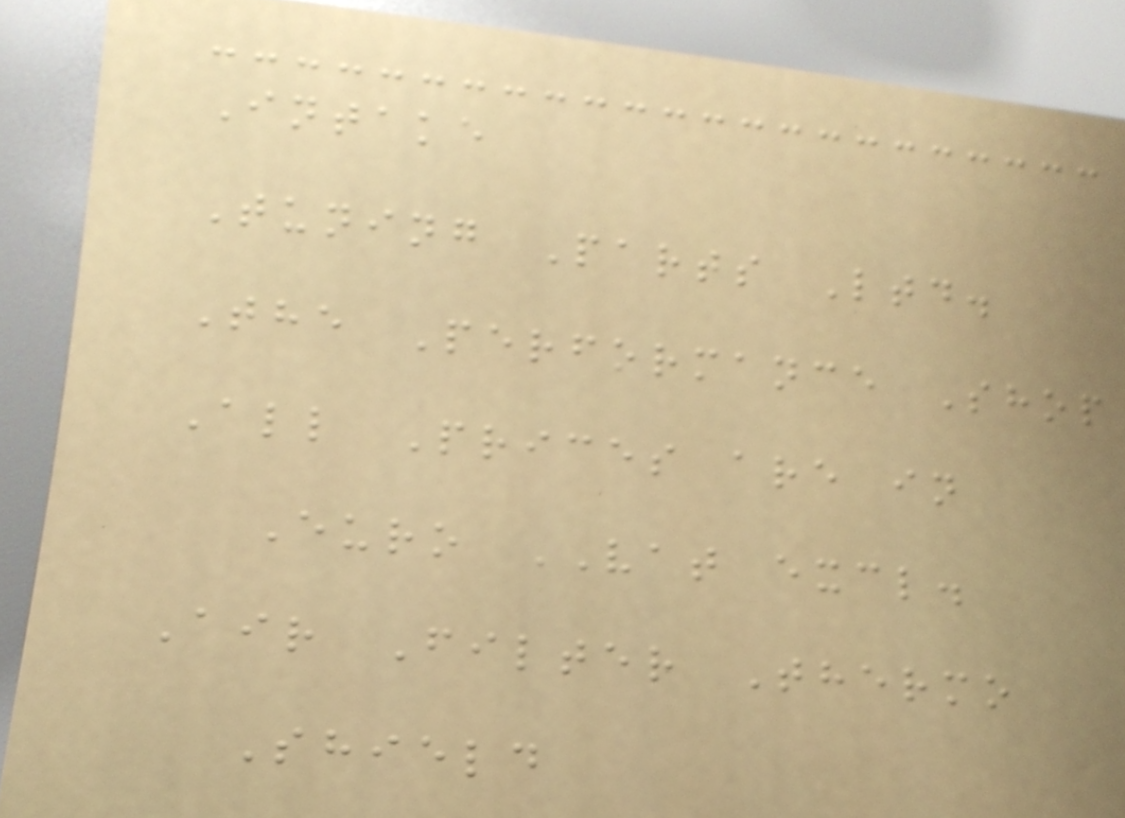Intake
Tuning Parts Ltd.
The Performance Shop
All Prices are in
Euro VAT excl.
Air Filter Thermo
Shield
